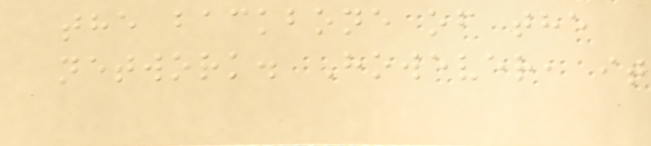the backbone of the
network. However, it
